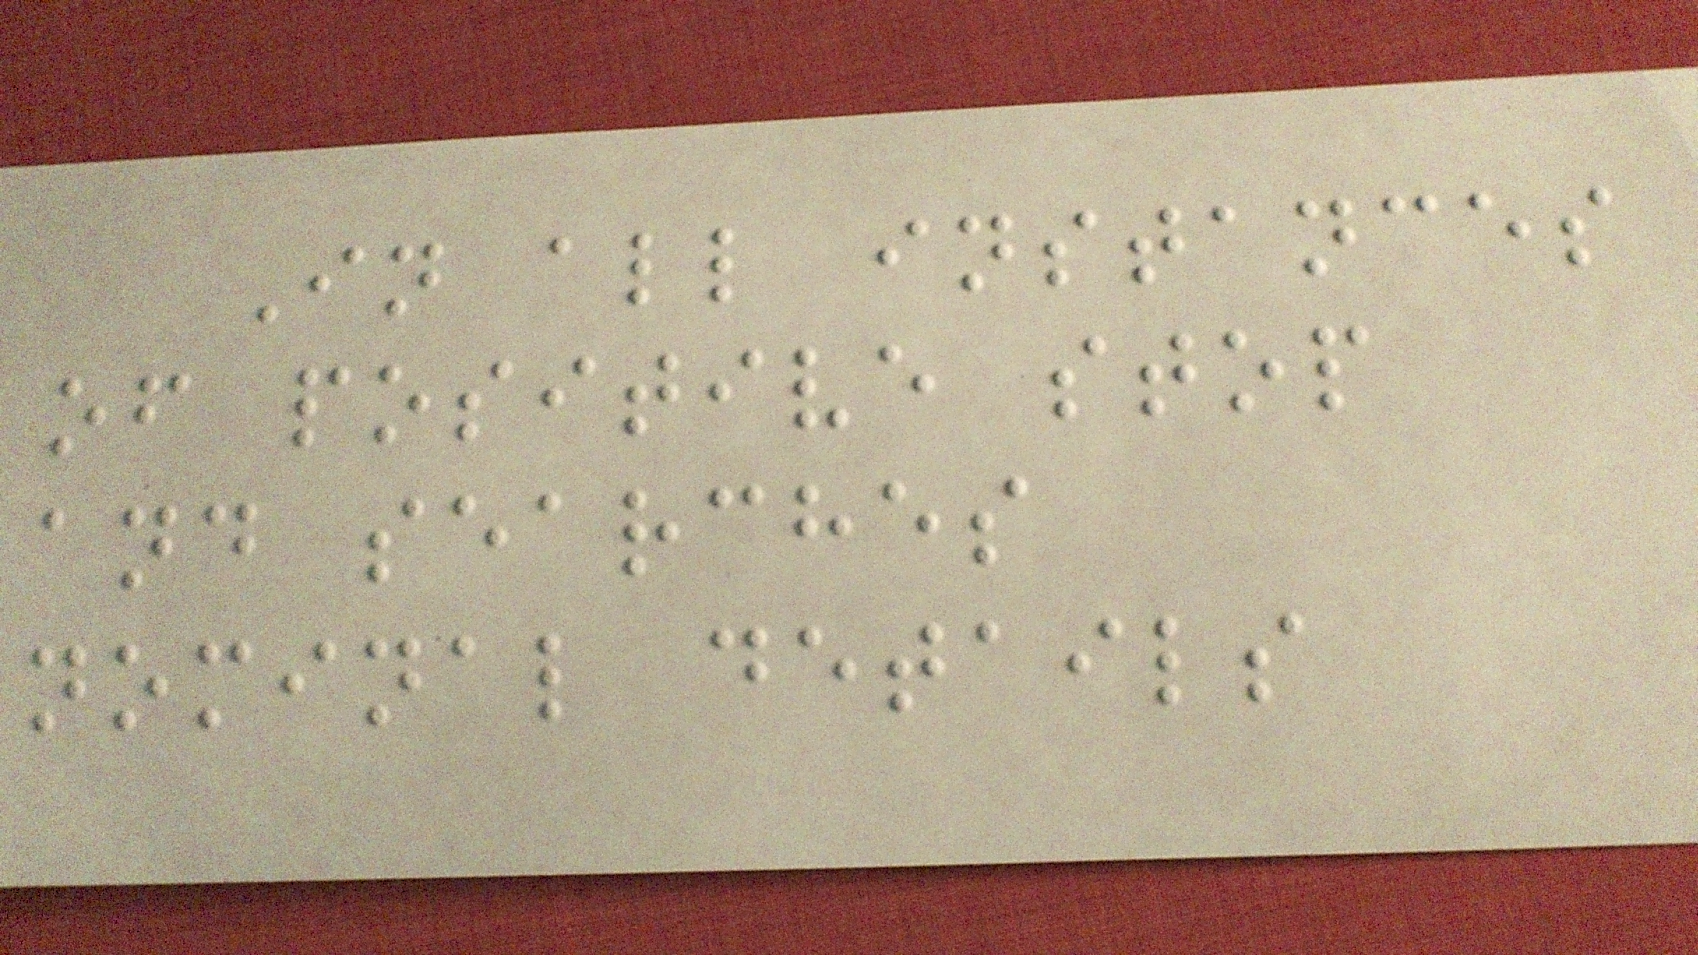In all instances
of positive stop
and searches
nominal details
